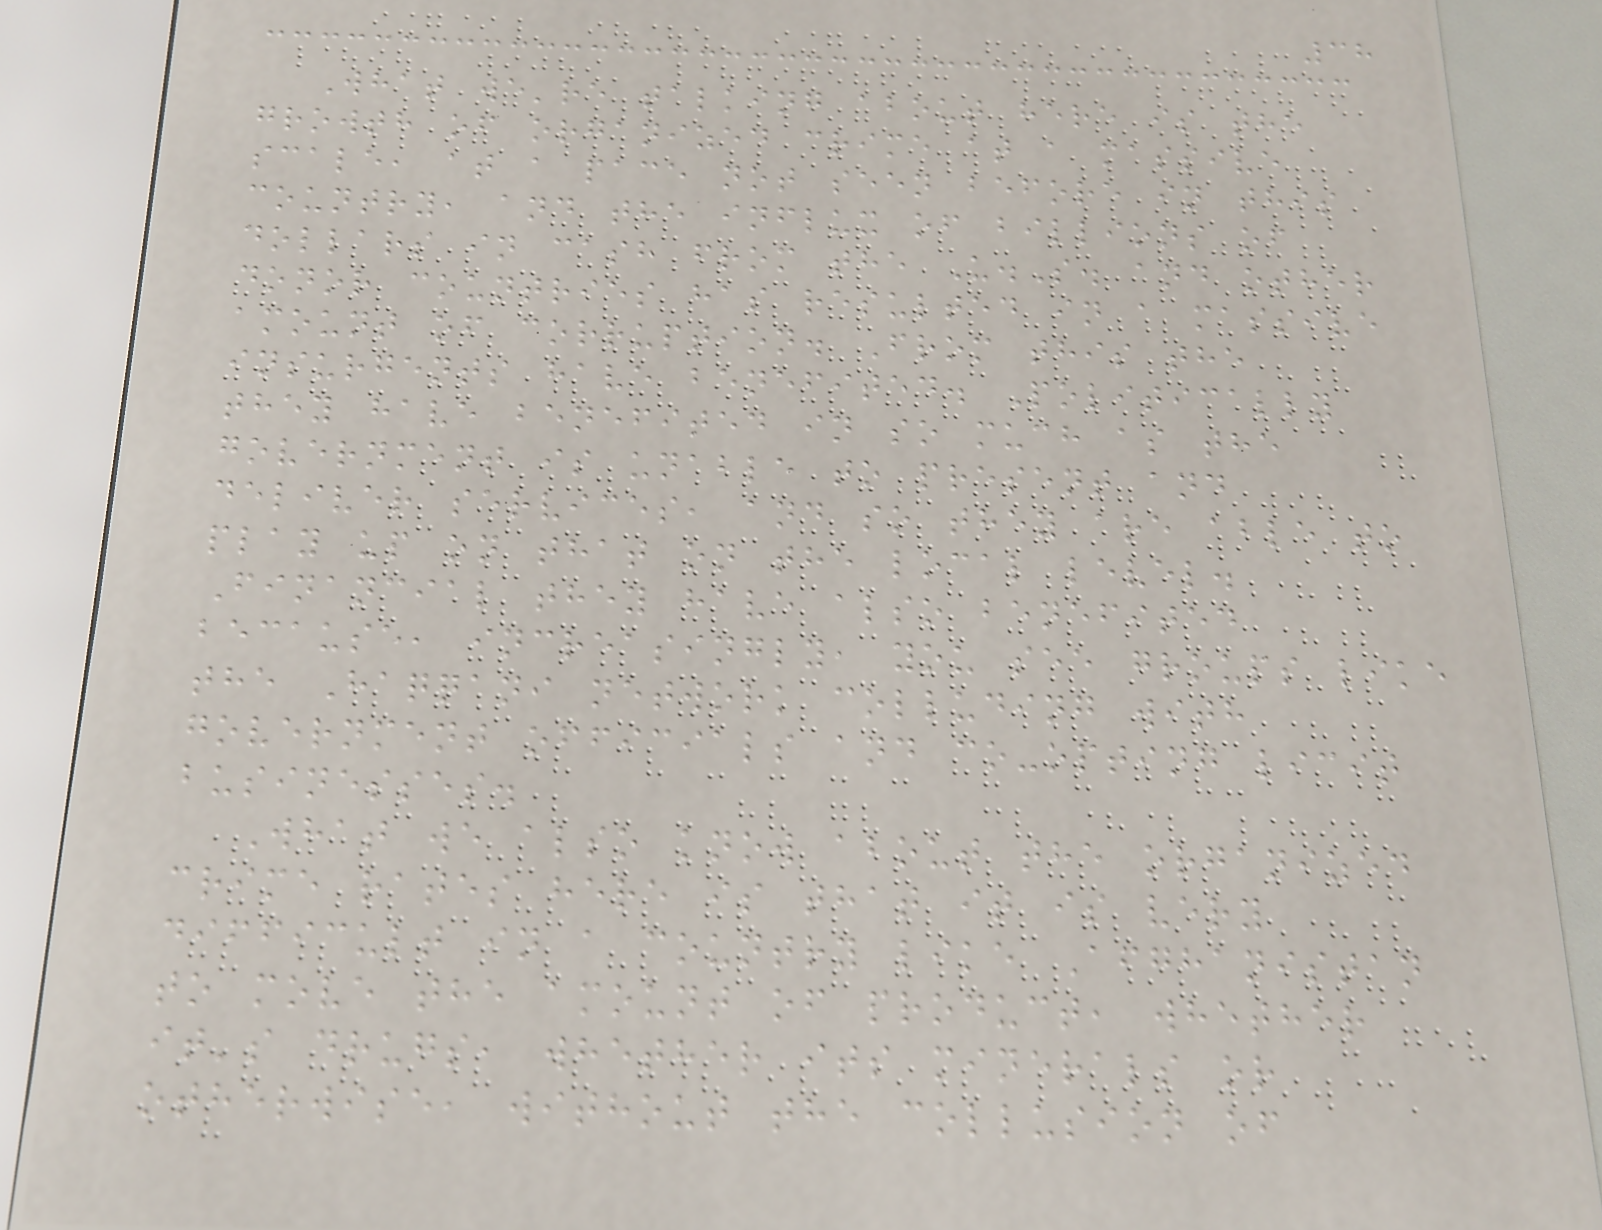38
What we're talking about here is the
growth of organized crime at a massive
scale, at a pace not seen before in this
country, and the influx of billions of
dollars in cash from the U.S. and other
donor countries has resulted in a massive
amount of corruption. From this the
insurgents have benefited. Politically
they have benefited in so much as the
government is unable to present and
deliver services, and so they are able to
play up on that on the local level.
Financial they have also benefited
because, increasingly, you see groups like
the Haqqani network colluding with
government officials and co-opting licit
businesses.
What we also know about the organized
crime rates here is that it is very
difficult in a country like Afghanistan
to move the amount of product, whether
it's drugs, whether its minerals or
otherwise, without the collusion of
